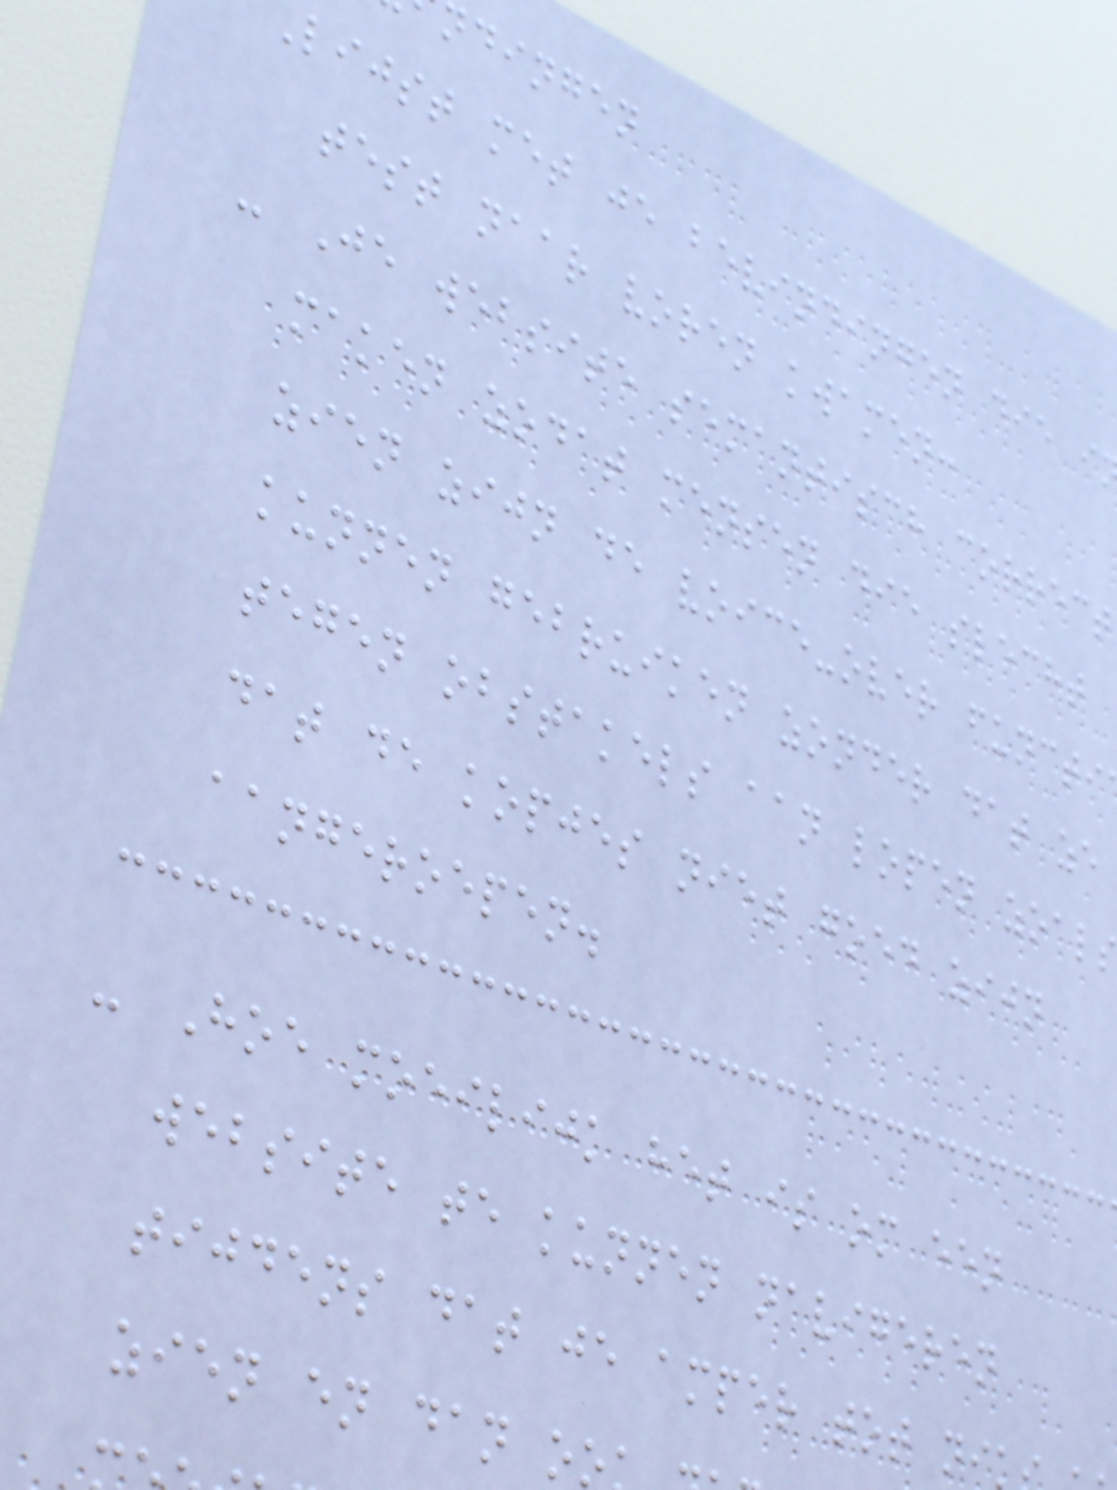ndingen
lijst met je bevindingen die i
test naar voren kwamen:
- Je website semantisch correct
maken zodat mensen die slecht
zien zijn de voice-over functi
kunnen gebruiken zonder dat ze
tegen obstakels aan lopen zoals
dat de kopjes niet goed zijn
aangeroepen.
- Hoe moeilijk het is om een
website te kunnen navigeren
tijdens dat je amper tot ni
zien en dan oo
